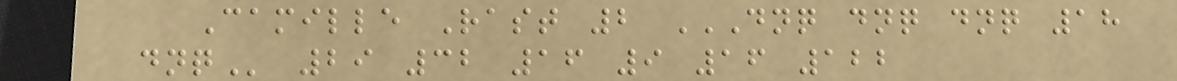Camille Rast 2 DNQ DNQ DNQ 18
DNQ 29 32 16 9 16 122
